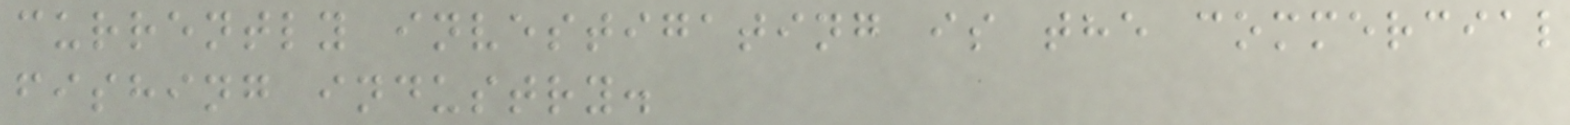currently investigating is the commercial
fishing industry.
